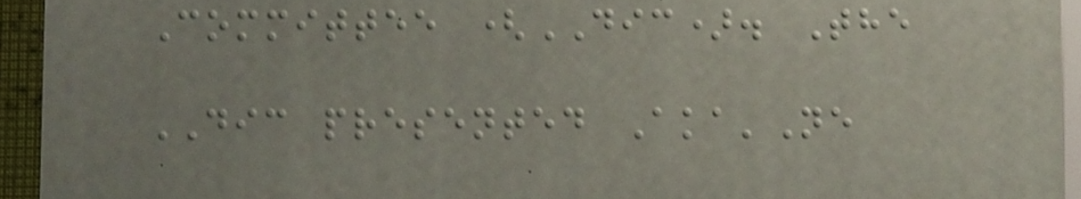Committee (DIC). The
DIC presented Aka'Ne
